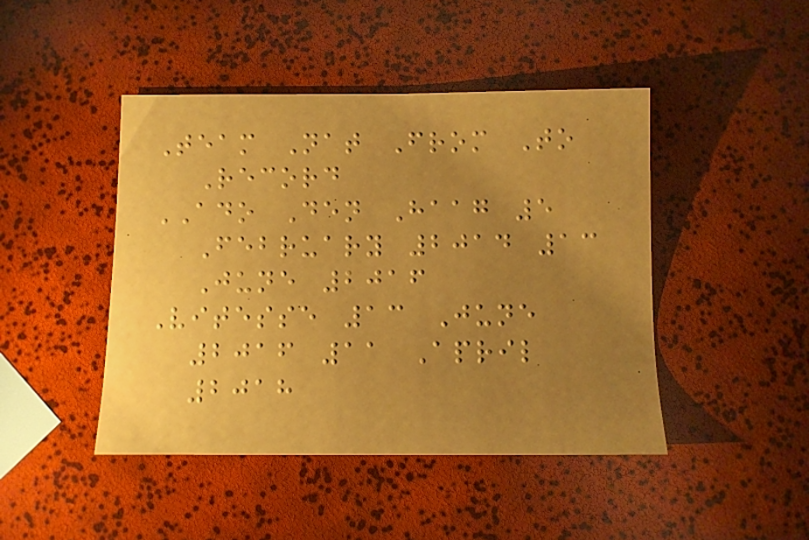Team Nat From To
Record
ADO Den Haag 5
February 2014 13
June 2016
Vitesse 13 June
2016 11 April
2018
